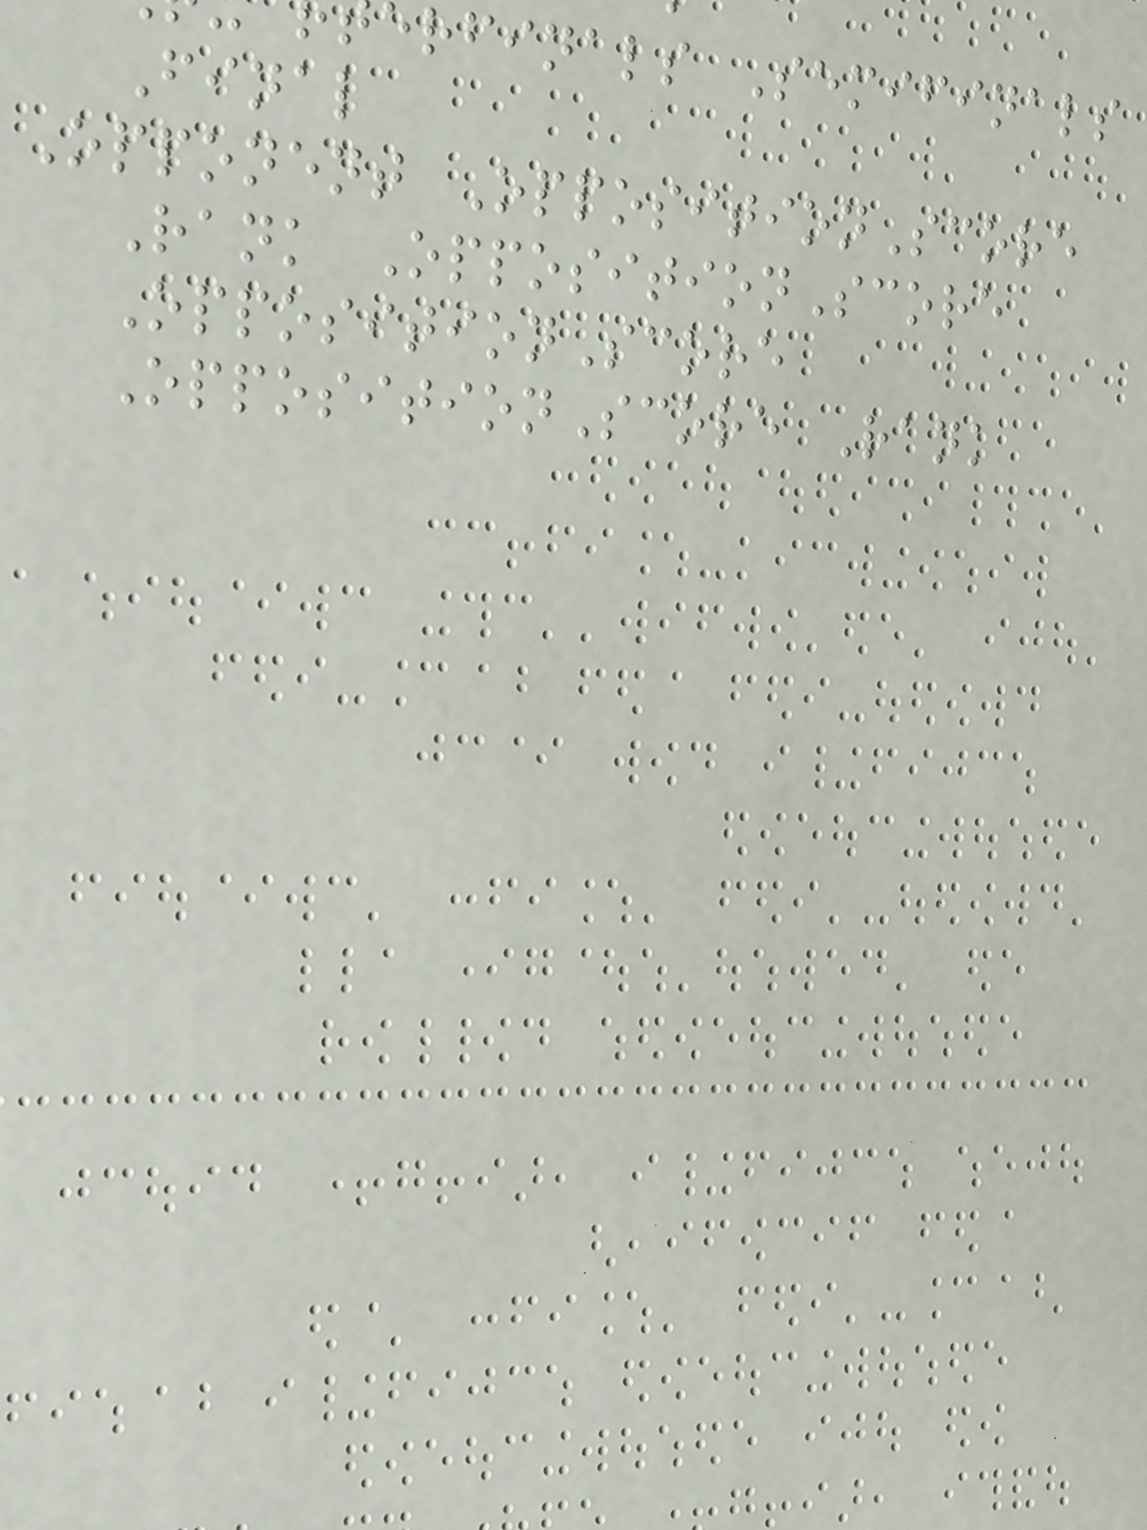rfinals Semifinals
Final
Opponent OppositionScore
Rank OppositionScore
OppositionScore
OppositionScore Rank
